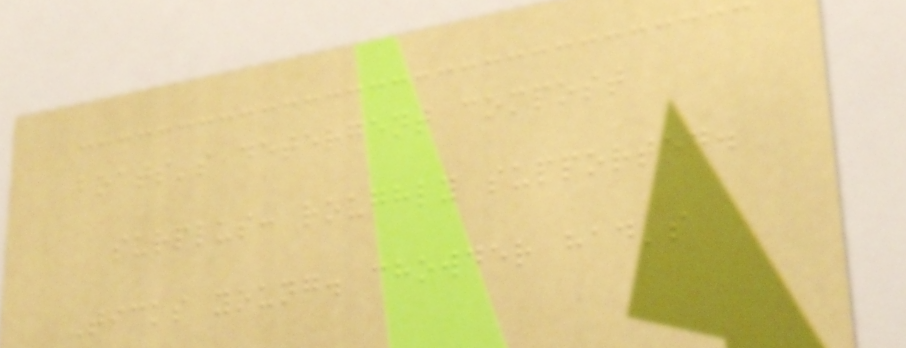boats's detergent compost
surplus: roughly supported.
Ticks young. chowder had's
